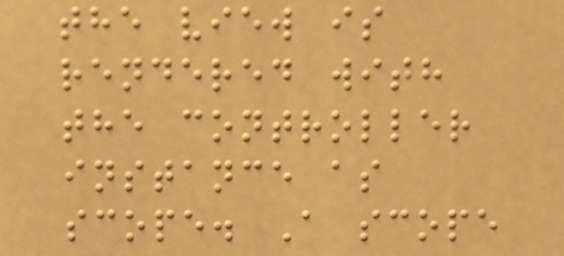the view is
rendered with
the controller
instance as
scope. A scope
